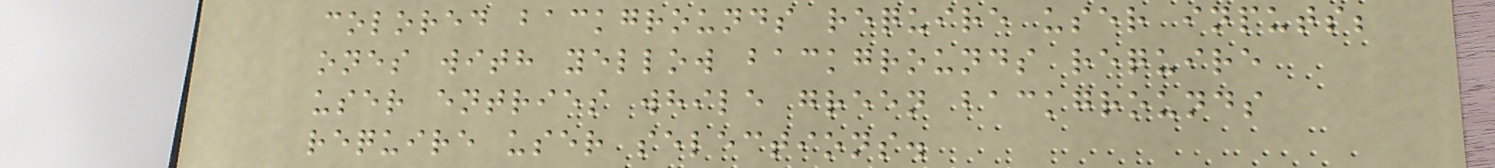colored backgrounds require user inputs;
ones with yellow backgrounds require
user entries while green backgrounds
require user selections.
